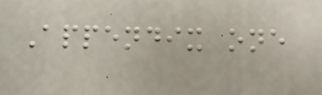Appendix one
